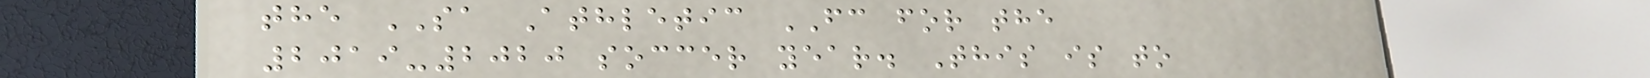the SA Athletic FC for the
2019-2020 soccer year. This is to
